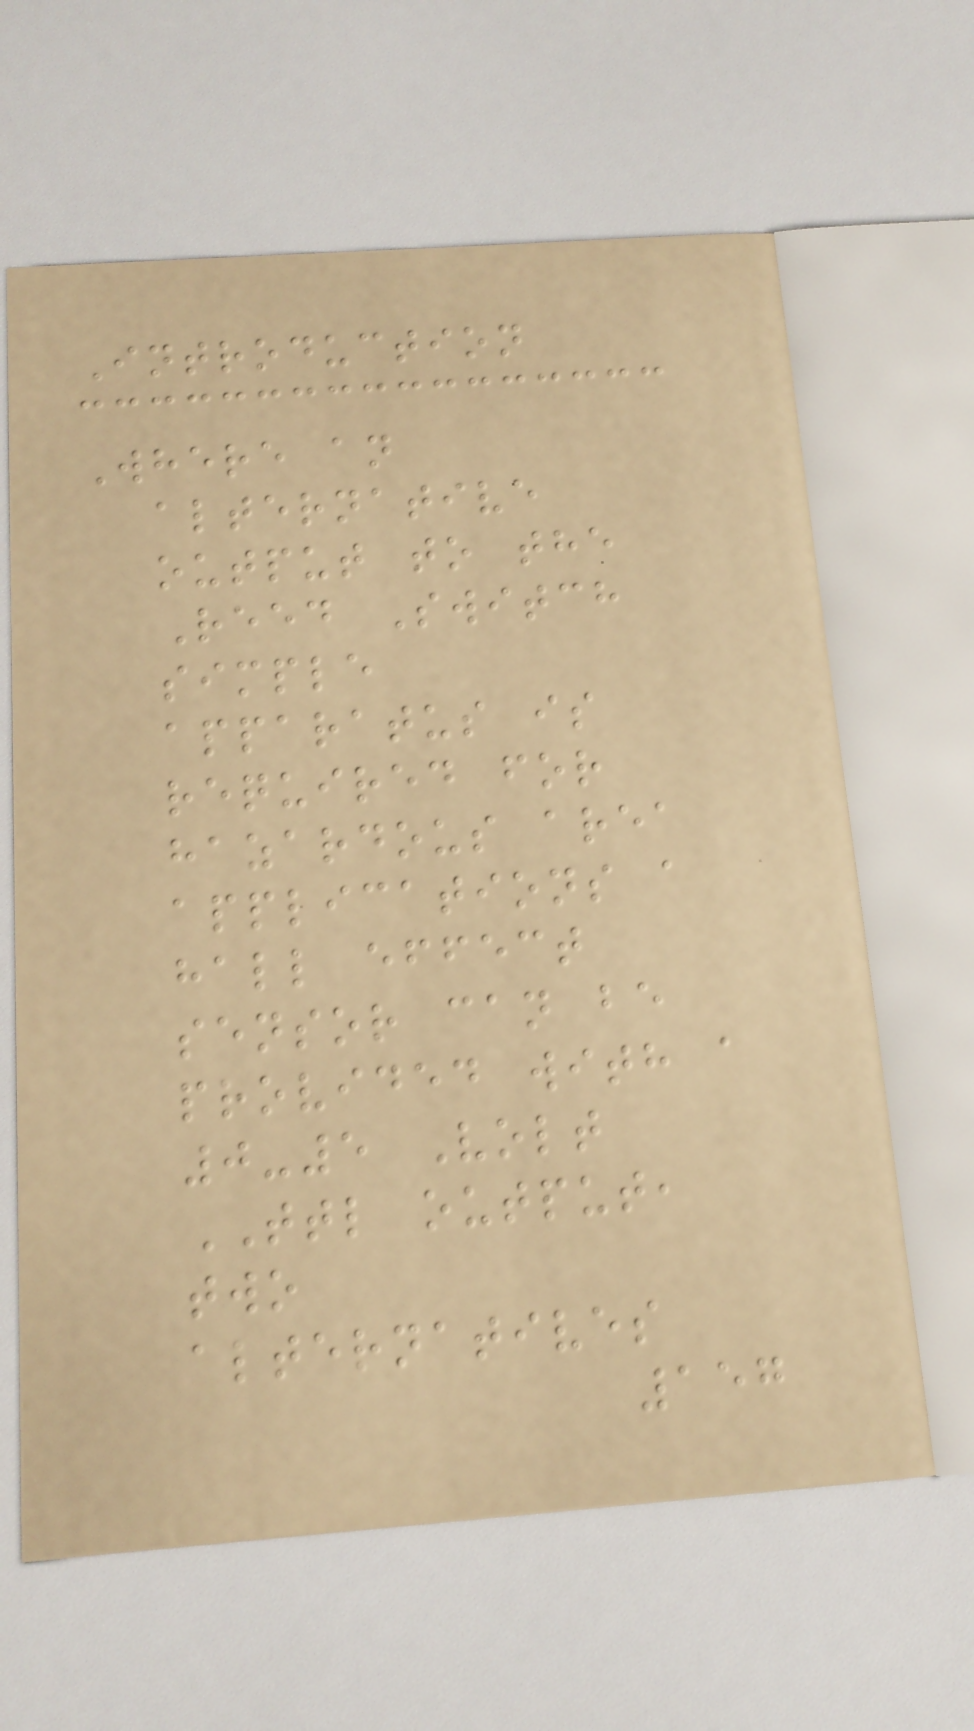Introduction
Where an
alternative
output to the
Reed Switch
simple
apparatus is
required for
hazardous area
applications a
hall effect
sensor can be
provided with a
0-5 Volt
TTL output,
two
alternatives
157
